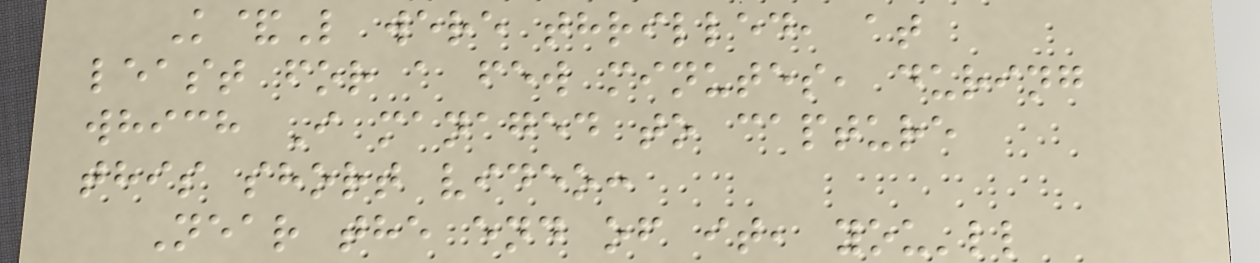K&L were thrilled, at
least for a few minutes, during
which I managed to capture
this short video:
Near the end of it, you'll
